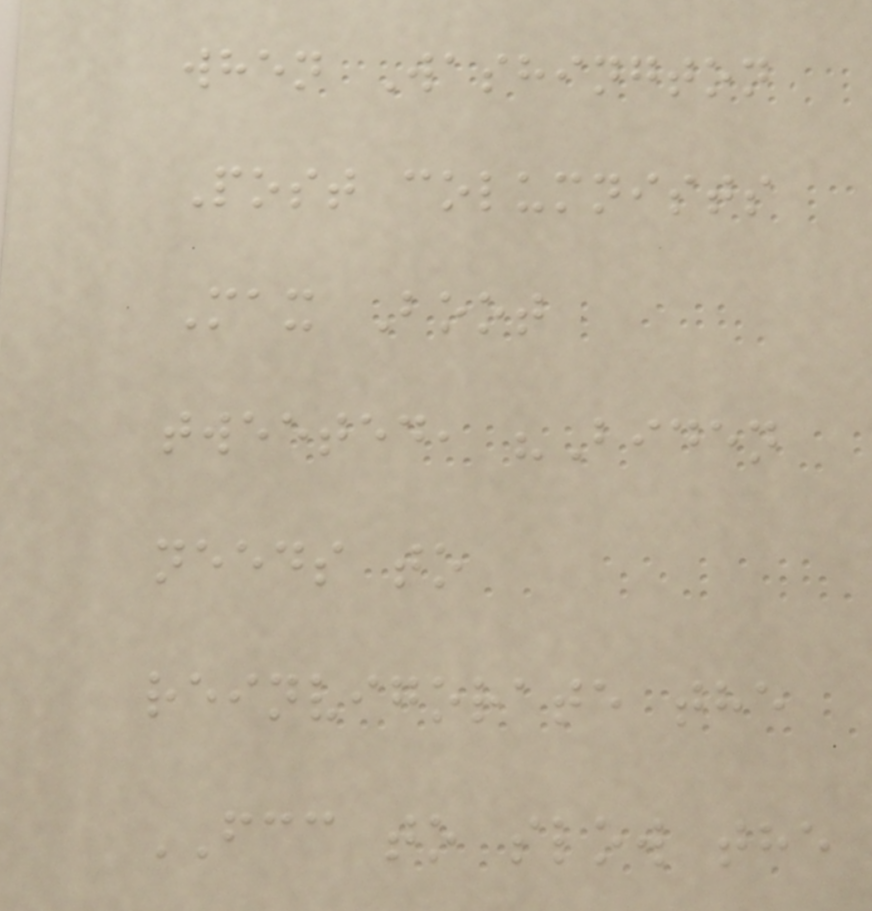when Washington
Post columnists
Max Boot
tweeted, "Biden
needs to
reinvigorate the
FCC to slow the
